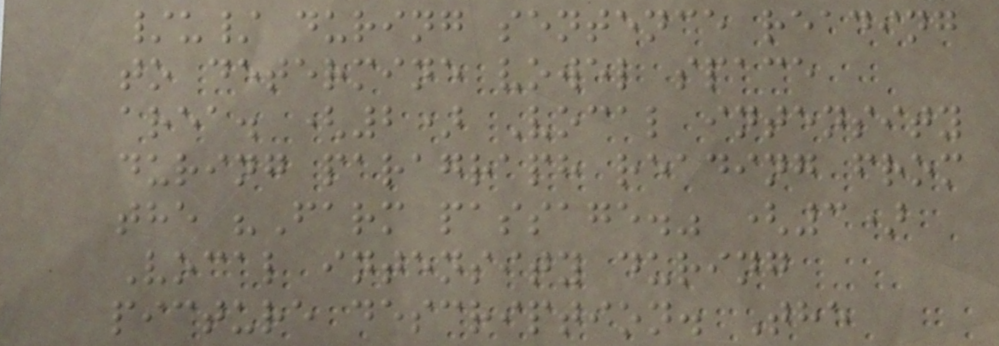/u/ during sentence reading
to determine vowel space
area. (2) Vocal intensity
during paragraph reading from
the "Farm passage." (3)
Vocal intensity during
picture description. The
